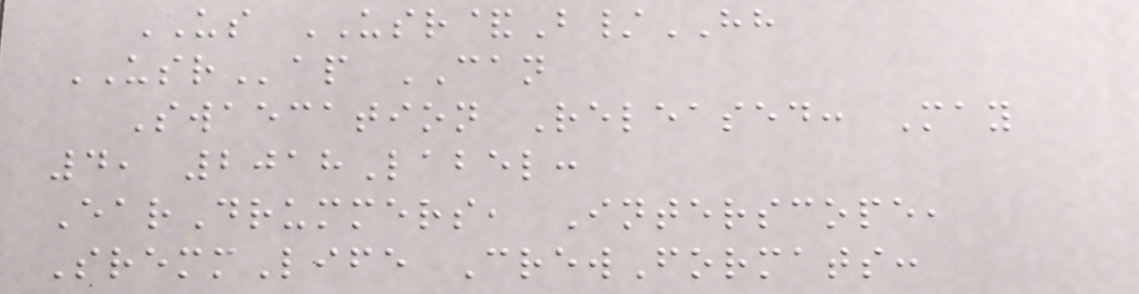US USR&B/HH
USRap CAN
Swaecation Released: May
4, 2018Label:
EarDrummers, Interscope,
SremmLife CrewFormats:
